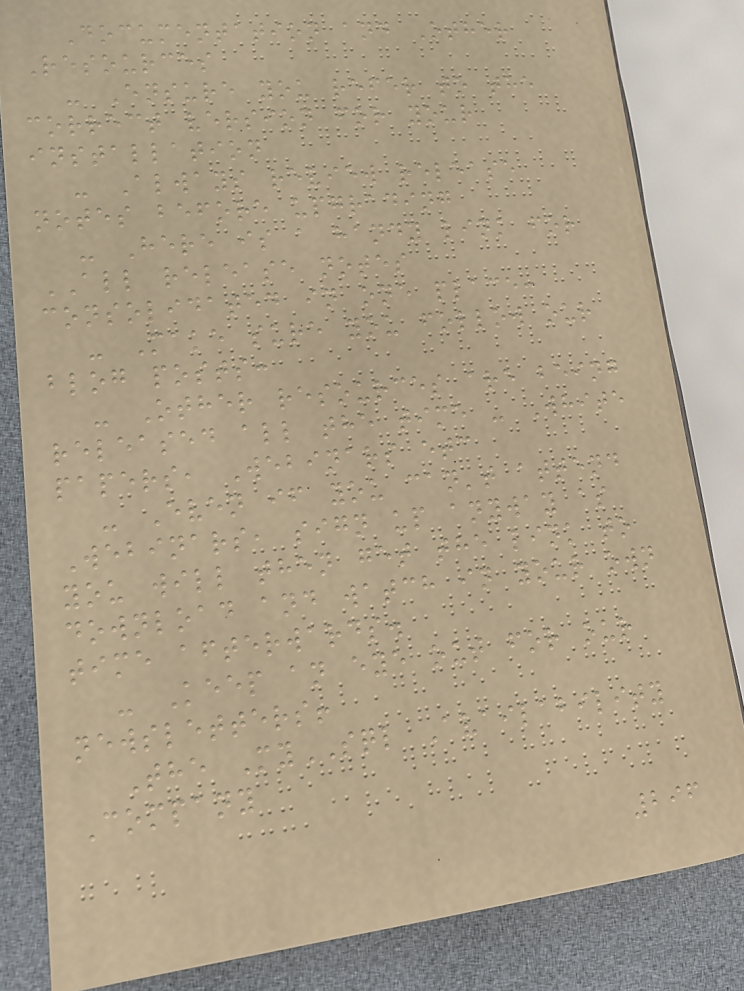Documentation and Other
Resources
- Ensure you refer to the
correct version for your
installation
- Always review release
notes before upgrading
- Here is a handy link for
ALL release notes
consolidated in one place:
- Make sure you follow our
blog posts:
- Other resources are being
released all the time - White
papers, Webinars etc
- Even if you can't attend
Webinars, sign up anyway as
you will then get the link to
download and watch in your own
time afterwards.
- Keep an eye out for our
newsletters!
The MySQL Availability
Company
296
